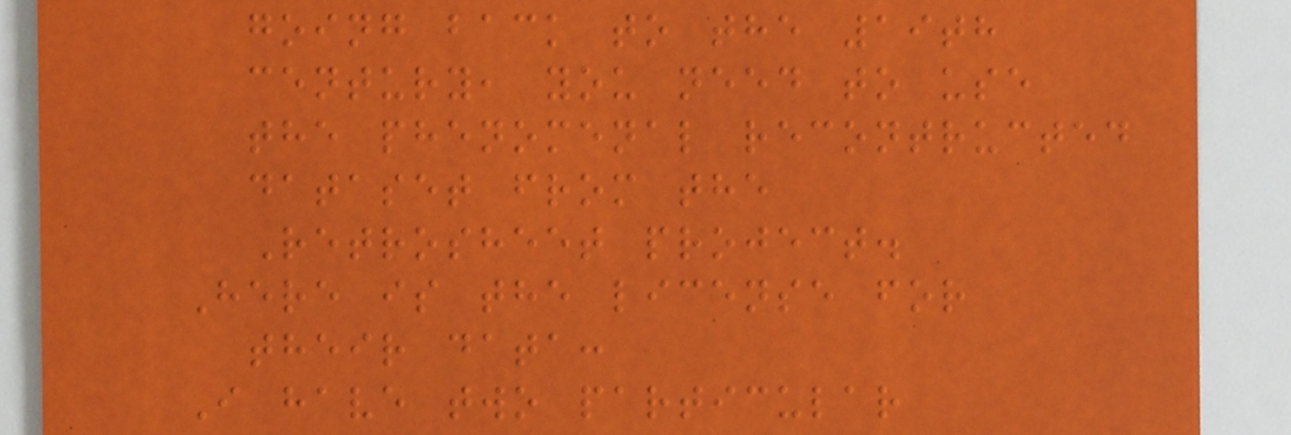going back to the 19th
century, you need to use
the phenomenal recontructed
dataset from the
Retrosheet project.
Here is the license for
their data:
I have two particular
